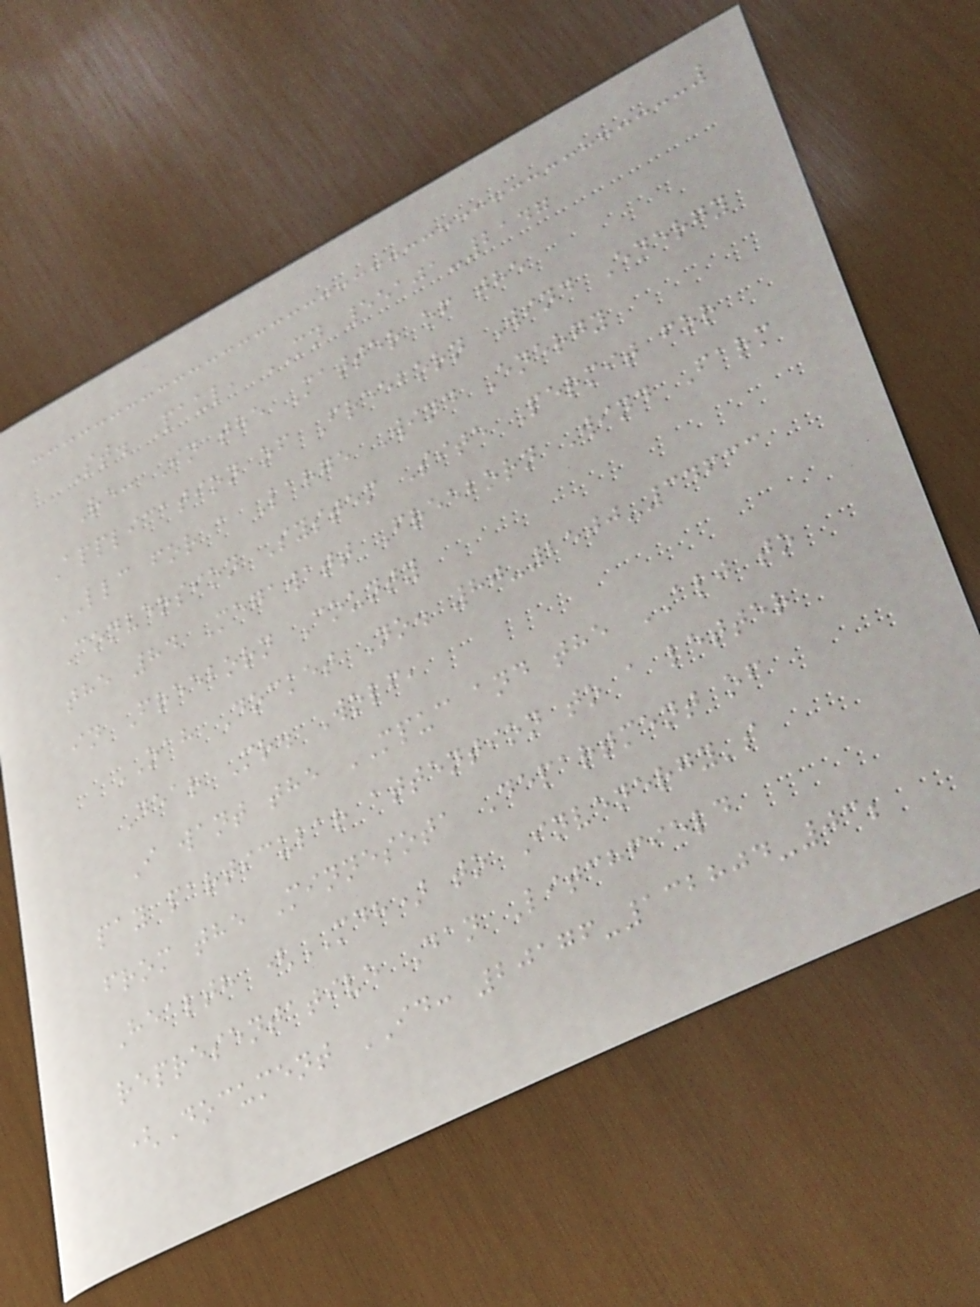St. Paul, MN 55101-2147
Re: In the Matter of the
Application of Freeborn Wind Energy
LLC for a Large Wind Energy
Conversion System Site Permit for
the 84 Megawatt Freeborn Wind Farm
in Freeborn County
OAH Docket No. 80-2500-34633
Dear Mr. Wolf,
I want the MPUC and the ALJ to
pay particular attention to a letter
from the Minnesota Department of
Health (MDH) to Invenergy's
representative Dan Litchfield
(Document ID: 20176-132804-03;
